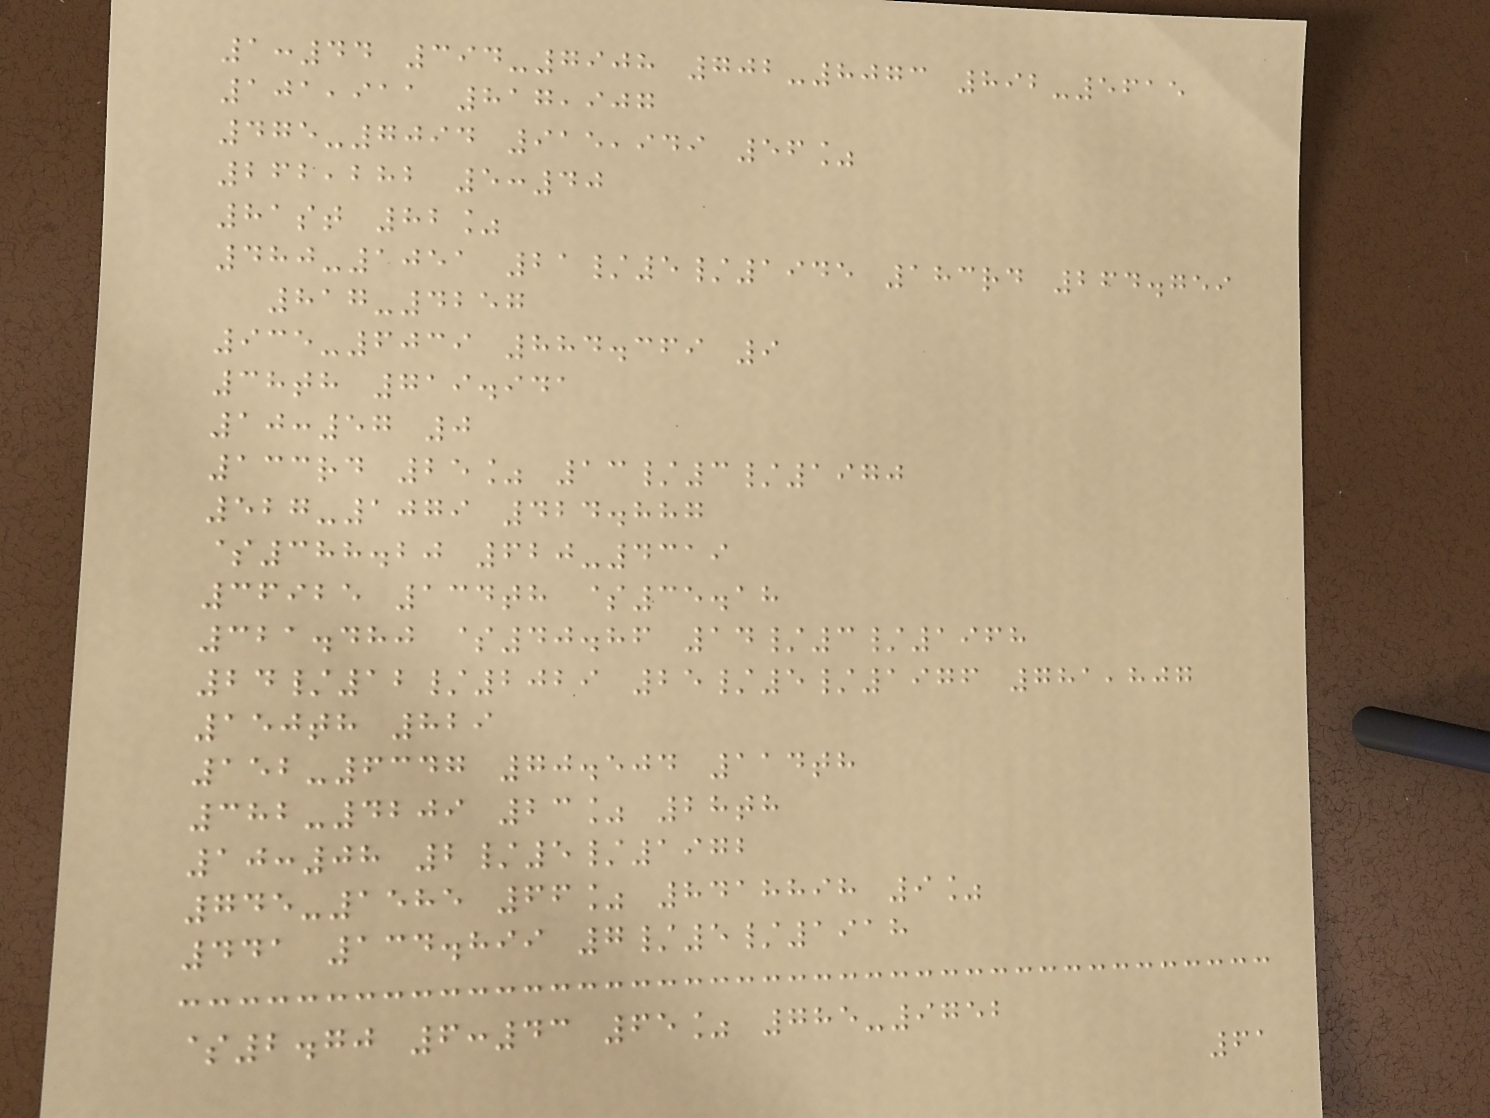1:44 394-7908 702-8073 892-5615
101,911 817,907
475-7094 915,949 56%
262,282 5:40
81st 82%
480-1051 21/5/1945 183rd 264.759
817-4257
935-6039 884.369 9
38th 719.941
10:57 0
133rd 25% 13/3/1970
527-1079 424.887
$388.20 620-4319
36925 134th $35.18
321.480 $40.86 14/3/1968
24/12/2029 25/5/1976 781,807
150th 829
152-6347 70.504 114th
382-4209 23% 28th
10:08 2/5/1972
745-1585 66% 8418898 9%
441 134.899 7/5/1918
$2.70 6:43 65% 785-9752
61
